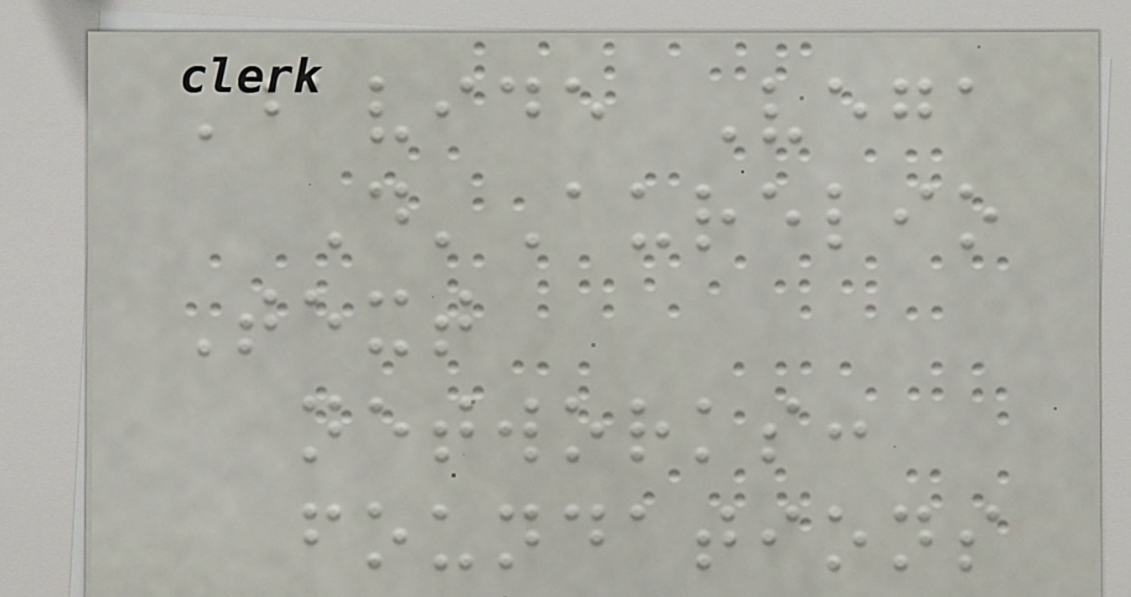Davide Vega
D'Aurelio
Text
networks:
foundations
